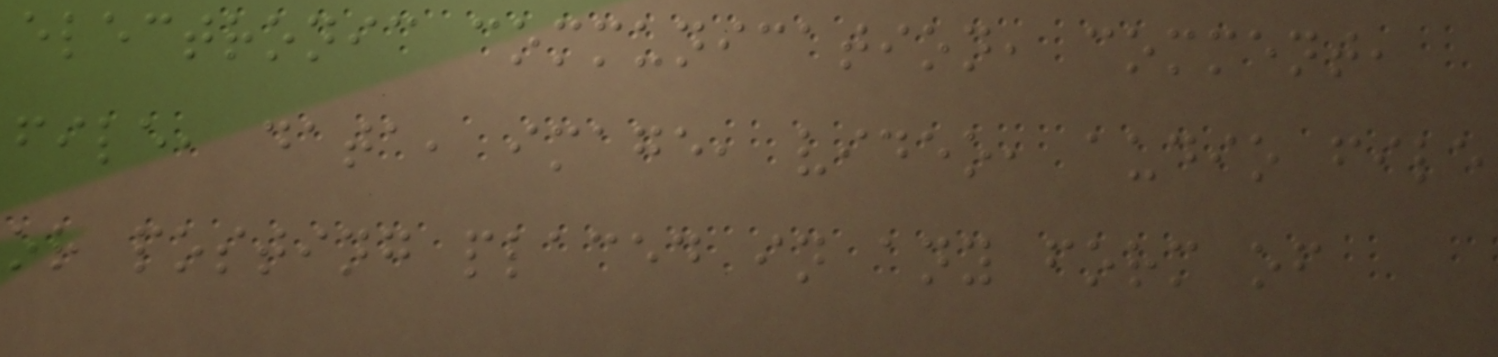electronic communication, comment,
file, data, image, video, audio file
or posting placed in any form of
